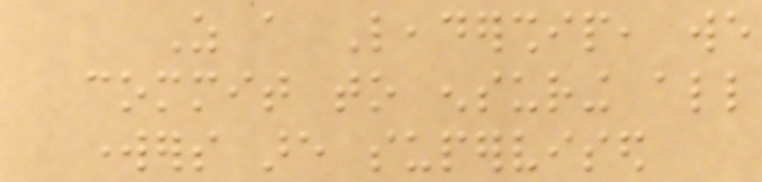As a Leadership, we
commit to ensuring all
workers are supervised
